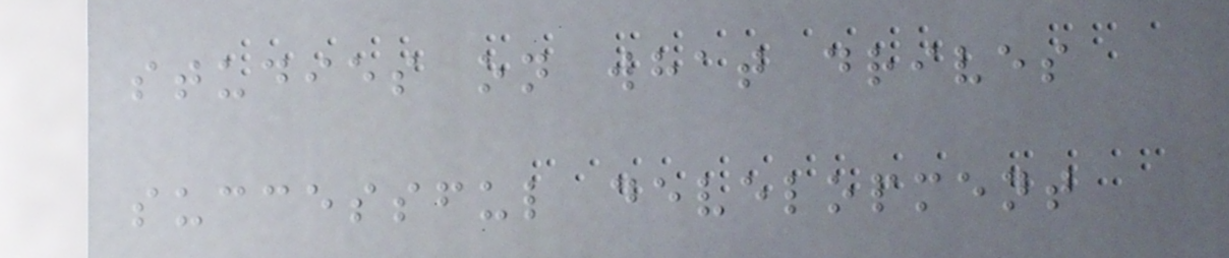studies on what drives
successful development
